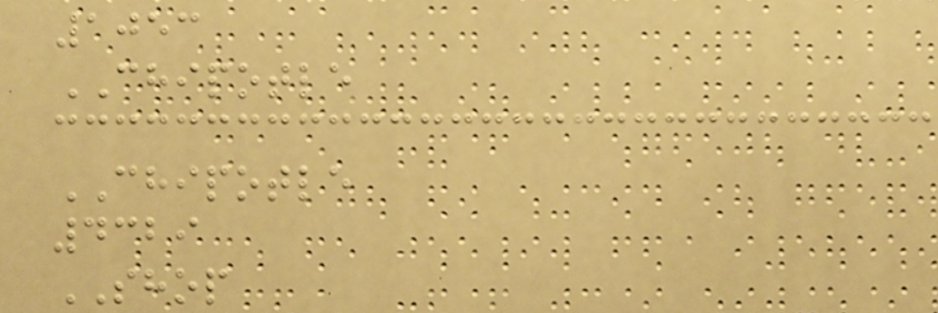1053
CHIPOTLE
CHIPOTLE
4329
SHOP
